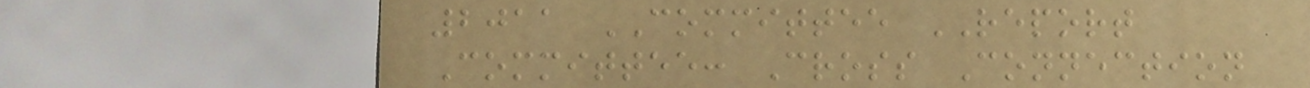2011 COMMITTEE REPORT
Committee: Cross Connection
